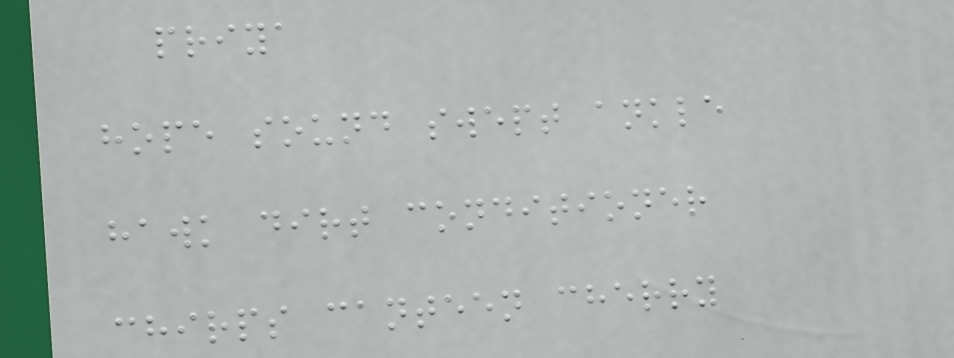priya
hope sound swept ankle
hawk dirt conditioner
chirps canteen cherry
